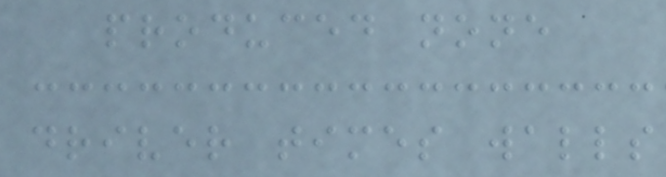produced none
driver times walls
